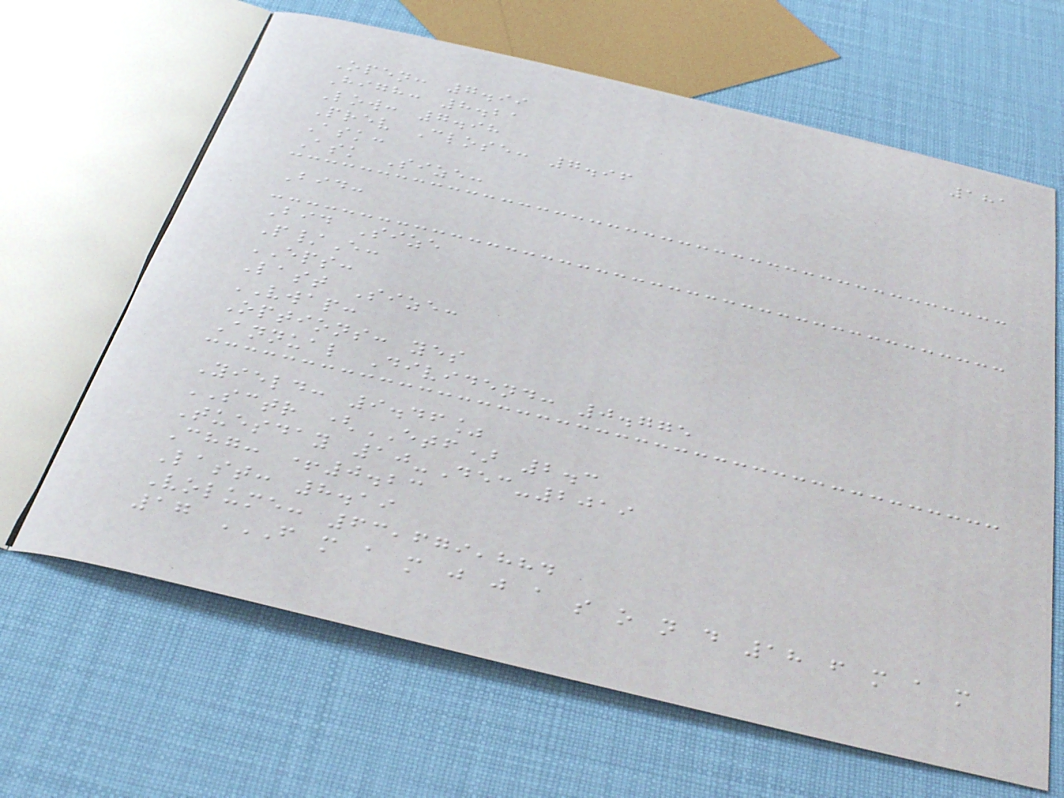181
Open: 7.99
High: 8.21
Low: 7.98
Prev Close: 7.96
Ask:
Ask Size:
Bid:
Bid Size
P/E:
EPS:
Last Size:
VWAP:
Options: yes
Annual Dividend: 0.775
Yield: 9.46%
SCTR (ETF) 2.3
Tuesday 10-Dec-2019
Chg: +0.23
Last: 8.19
Volume: 63,679,884
17 F M A M J J A S O N D 18 F M A M
